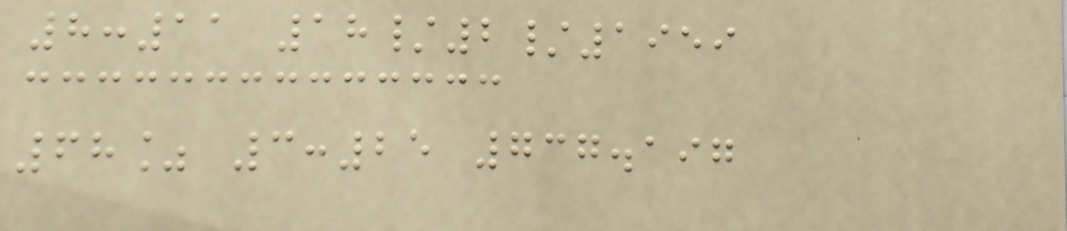8:11 18/2/1959
68% 3:25 737.197
